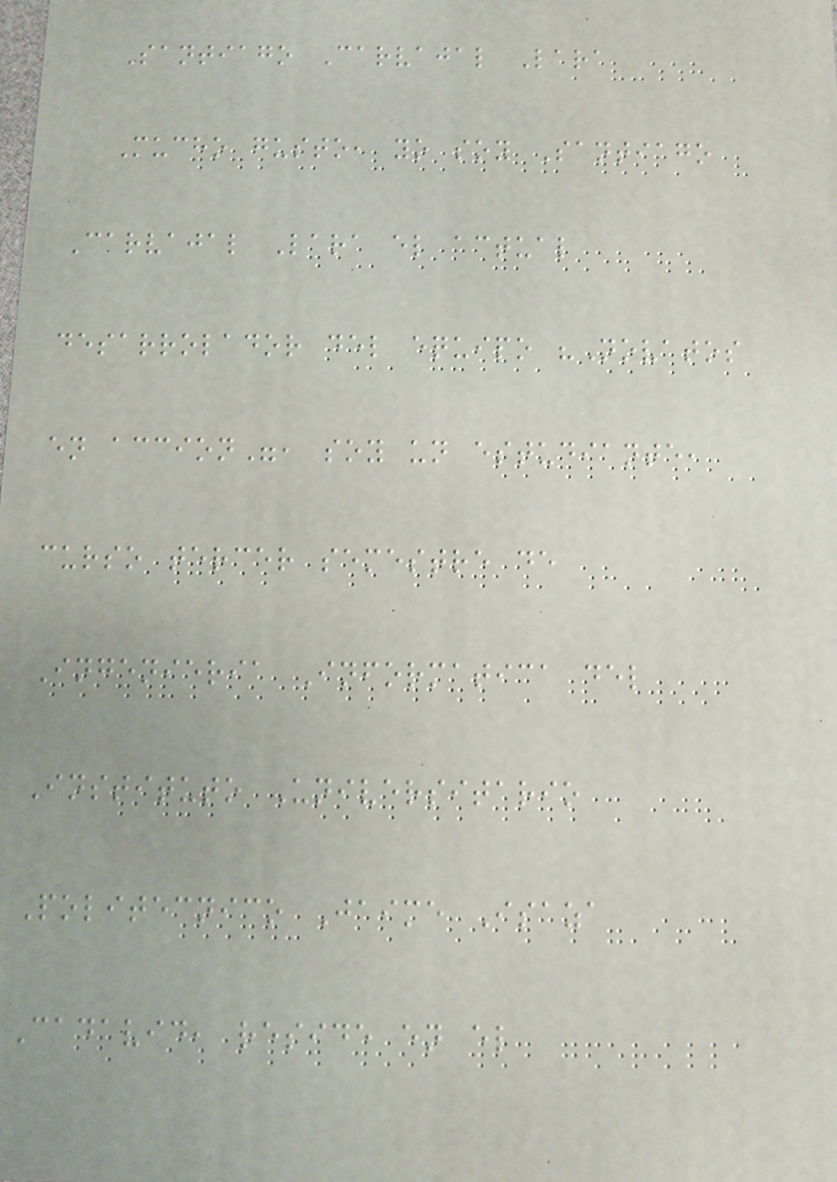Santiago Carvajal Lara
Mucho gusto, yo soy Santiago
Carvajal Lara el actual
desarrolador del equipo "Novatos
en accion", soy un estudiante,
curso tercer semestre de
Ingenieria Informatica del
Instituto Universitario
Politecnico Jaime Isaza
Cadavid, reside en el
